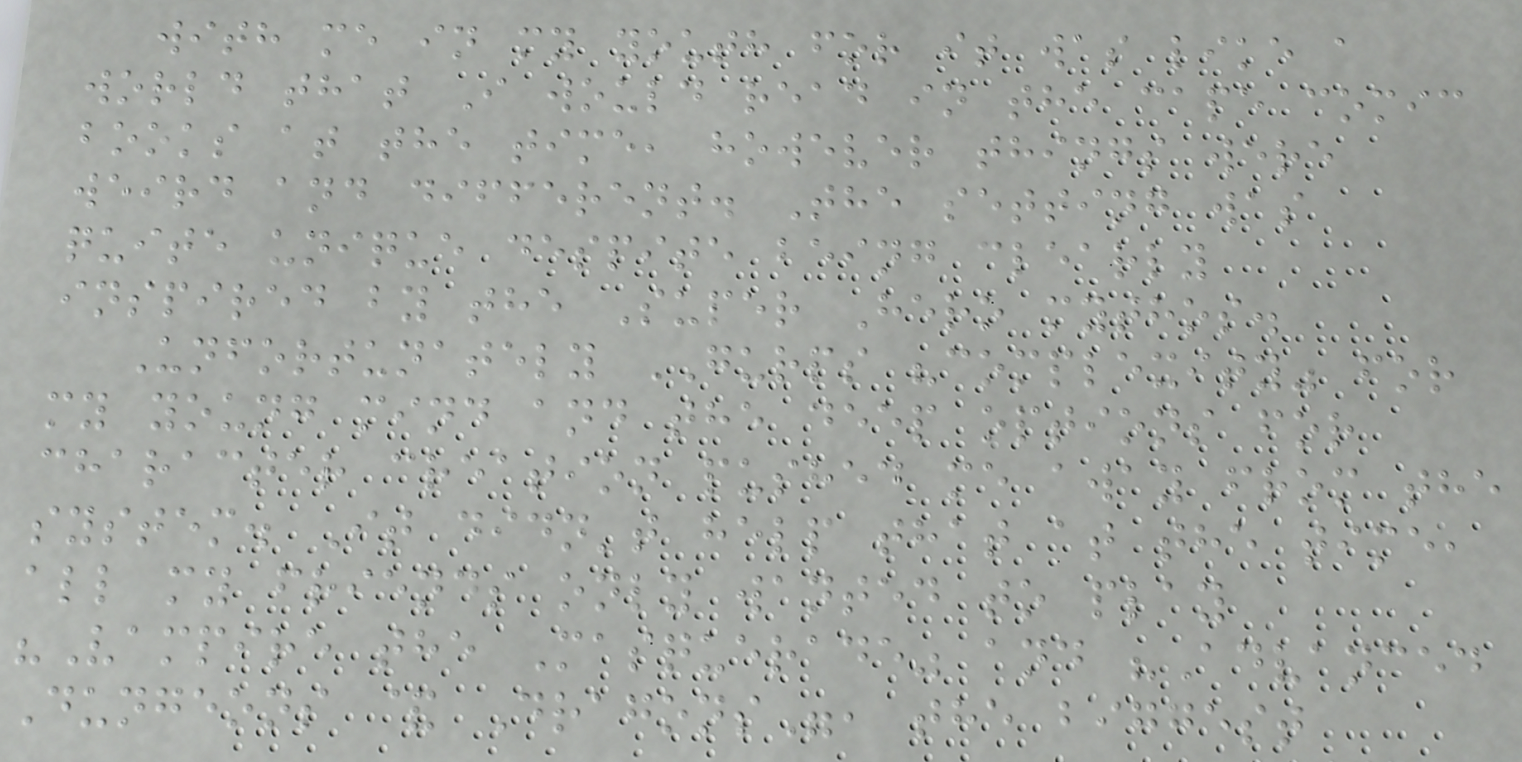with me in my youth for it was like a
world that I would read in the cape comic
books at the time, however things were
weird and different. The setting was
quite unique despite being clearly
inspired by the Super Hero mythos.
Unfortunately GURPS "complexity" for
my young mind and the deep options for
character creation pushed me away from the
system. It didn't help that at the time,
all my friends only wanted to play
"Vampire the Masquerade" and "Advanced
Dungeons & Dragons", the biggest
